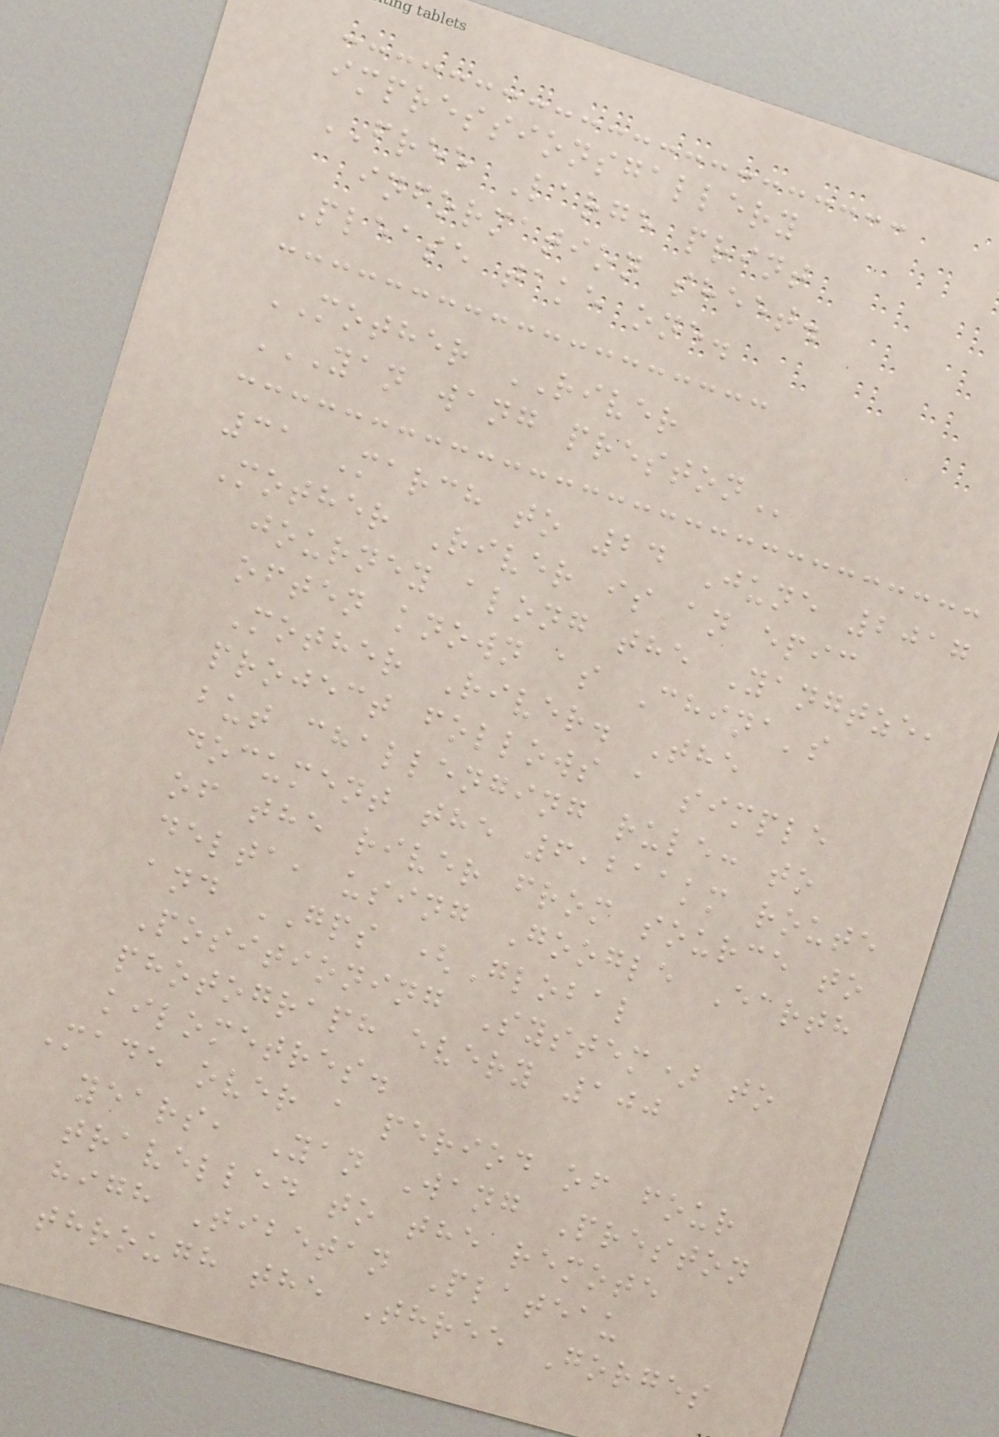impressionsgallery
FREE Large print
information sheet.
Please take one.
MOTHER RIVER
YAN WANG PRESTON
31 March to 24 June 2017
Mother River is an epic
journey along the Yangtze,
often known as China's
Mother River. The
project follows a simple
but challenging rule: to
document the 6,211km route
of the river from source to
delta, using Google Earth
and GPS (Global
Positioning System) to
photograph every 100
kilometres.
Made over a period of four
years, Yan Wang Preston
travelled to the remote
high Tibetan Plateau
through the Three Gorges
